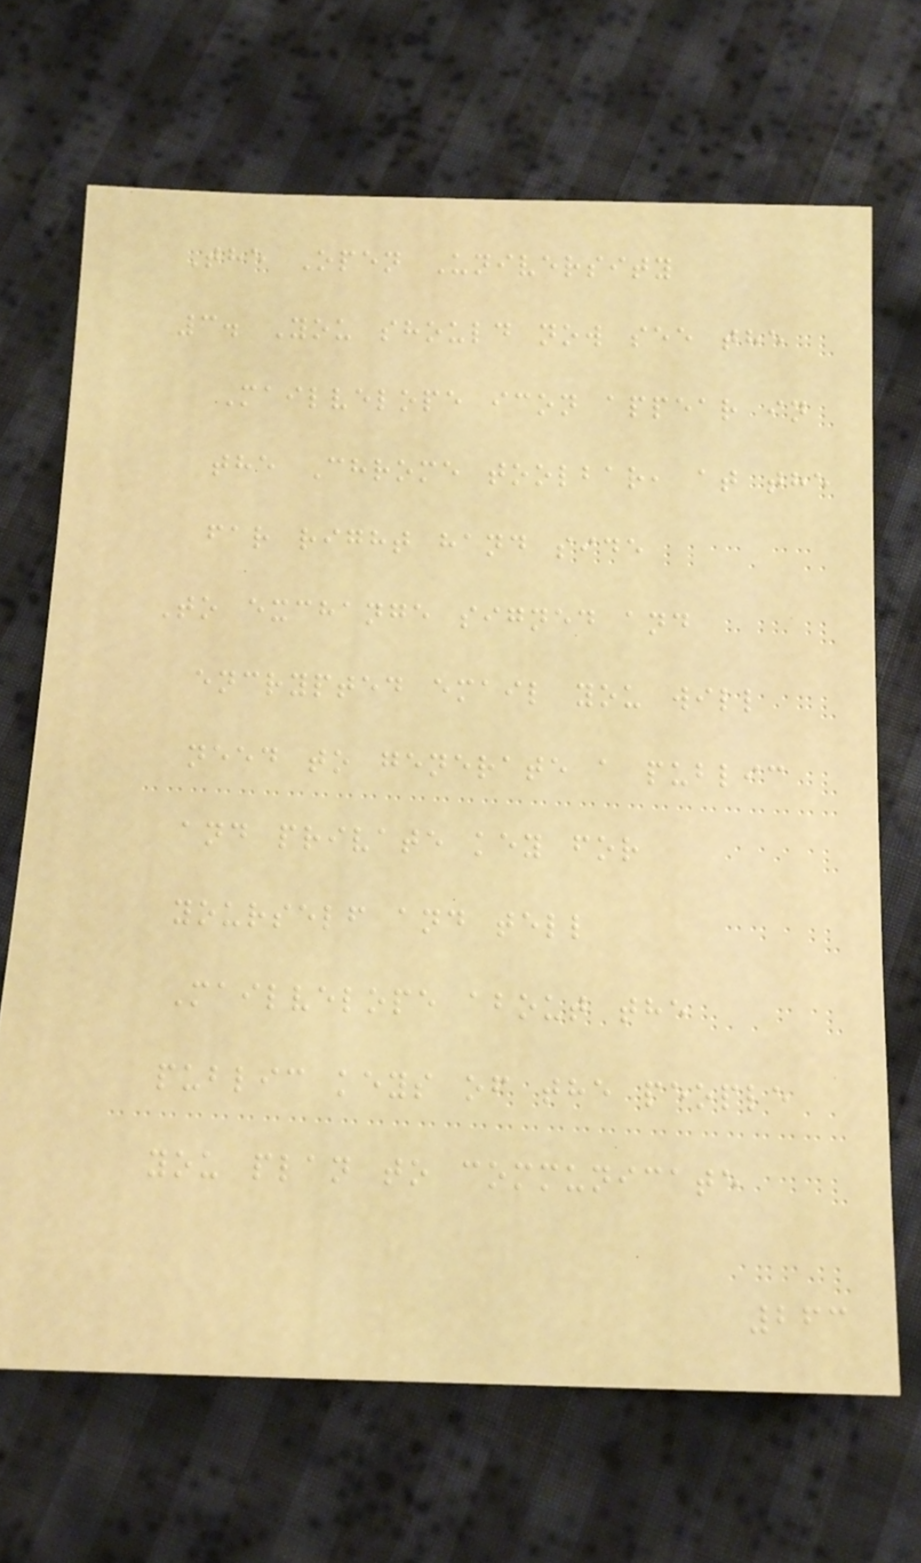The Open University
3. You should now see the
Mailvelope icon appear in
the Chrome toolbar, at the
far right hand side
To exchange signed and
encrypted email you will
need to generate a public
and private key for
yourself and tell
Mailvelope about the
public keys of the people
you plan to communicate
263
